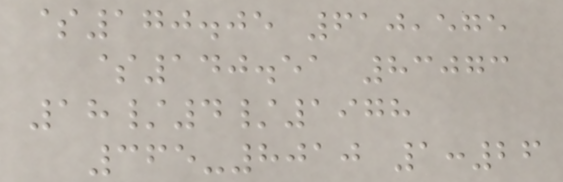$170.05 610,575
$140.51 83073
18/4/1978
365-8010 1:26
